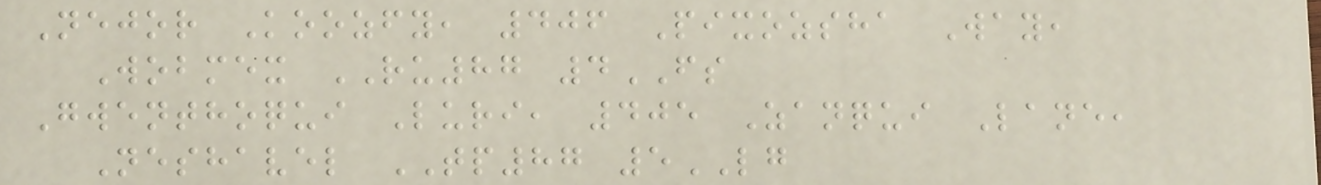Nejor Koozfy, 406 Pixozsha Way,
Wobmex RU87 4FS
Gwenthoqui Luri, 405 Zanqui Lane,
Neshavel TP87 5LG
